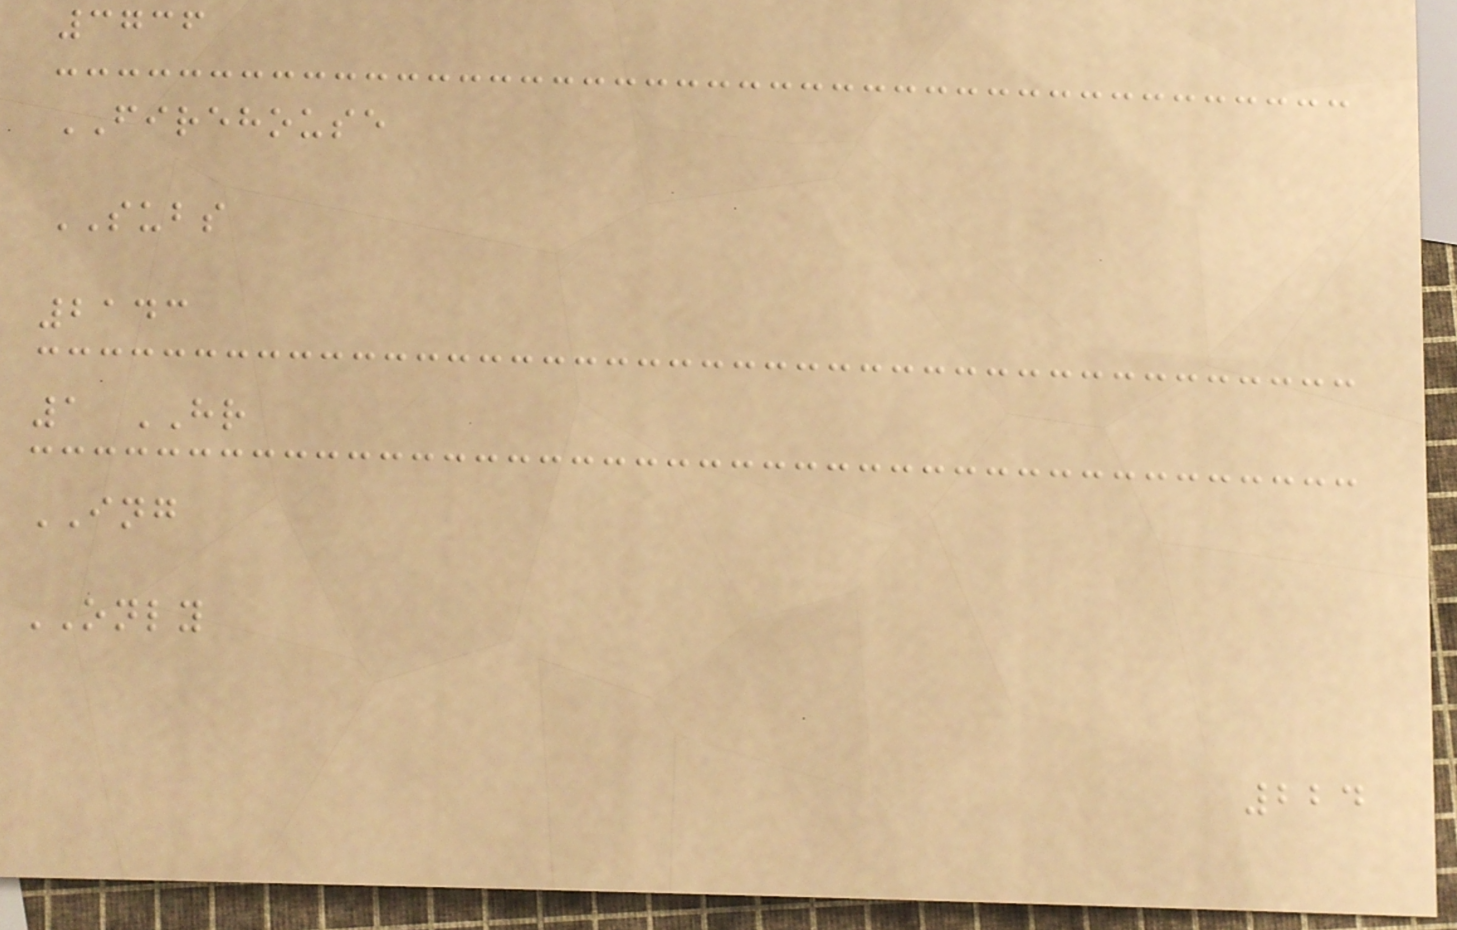3736
FIREHOUSE
SUBS
2143
1 HR
ING
ONLY
224
